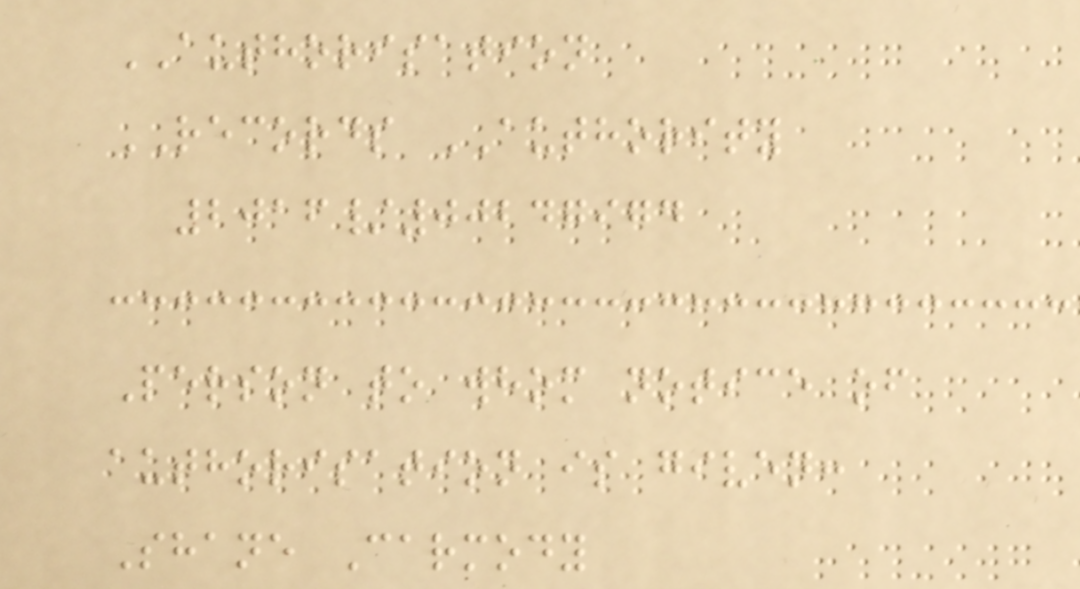AUTHORISATION
RECORDS AUTHORITY
2016/00247974
Person to whom notice of
authorisation is given:
Shane Carmody
